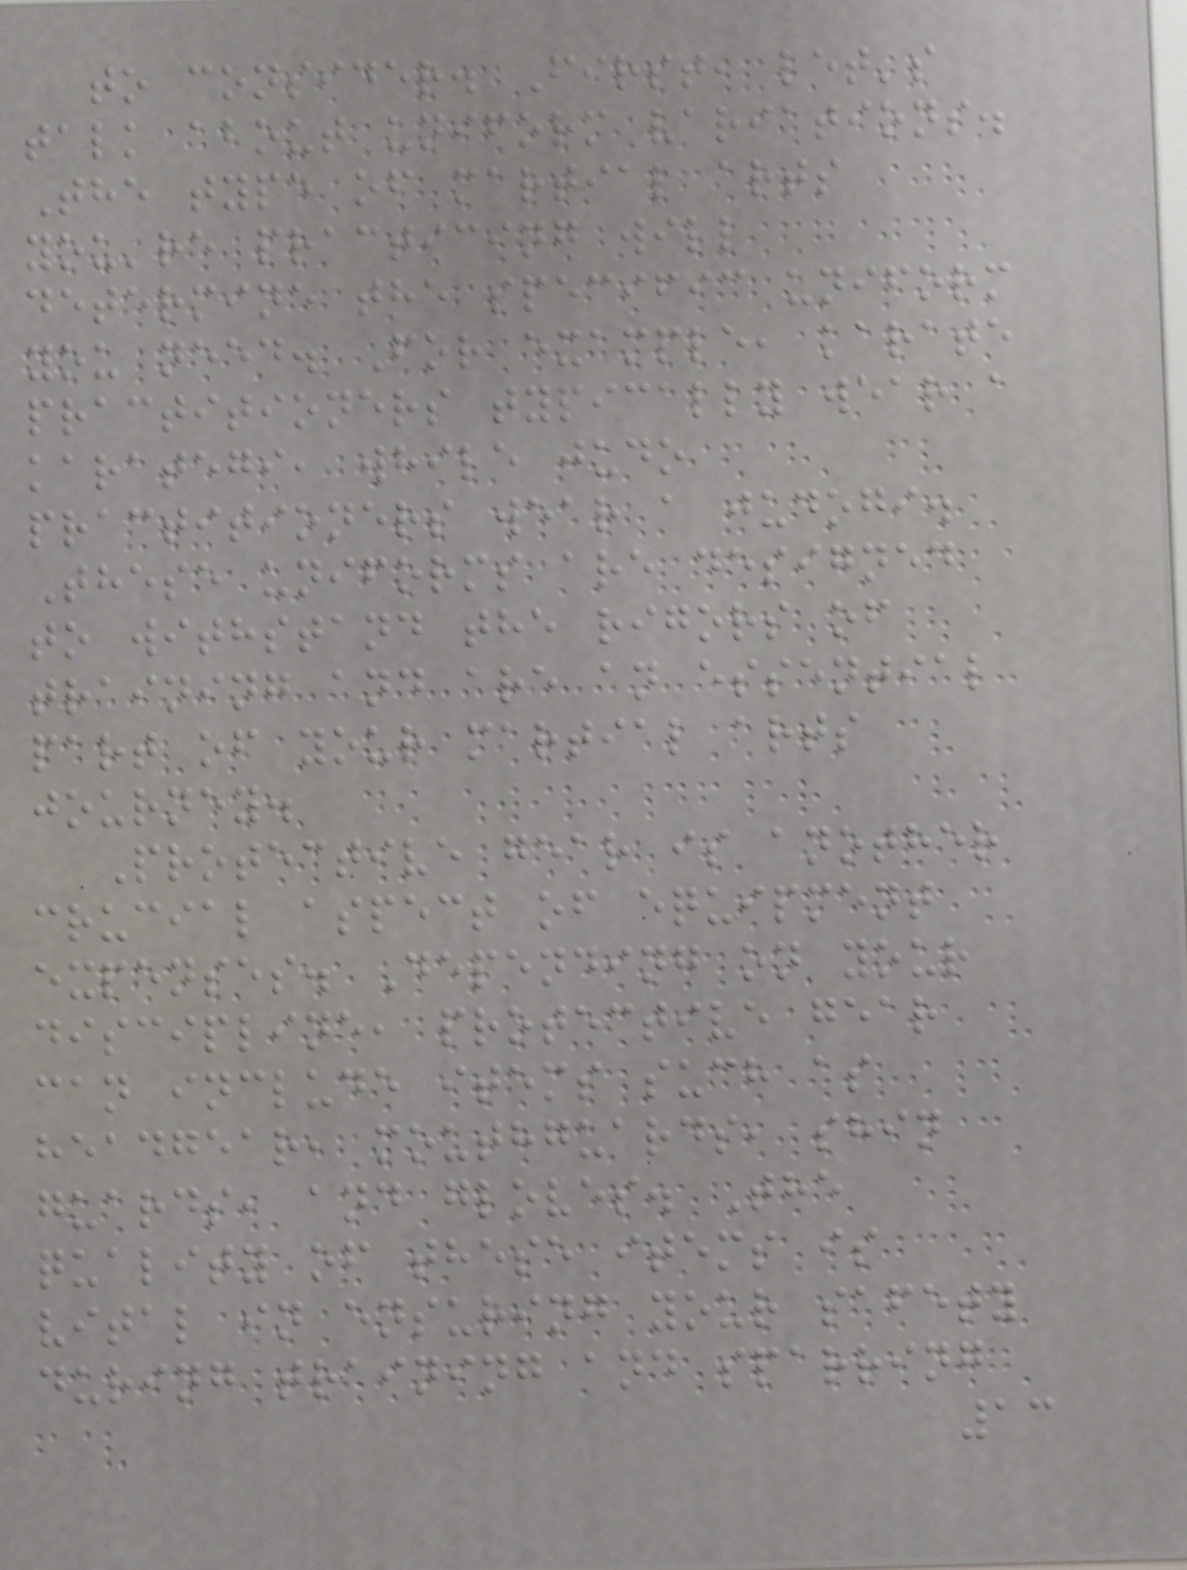to consider. First, let's
talk about uniform variations.
The type of martial arts
you're practicing will
determine the specific uniform
you need. For example, karate
practitioners typically wear a
karategi, while judo
practitioners wear a judogi.
These uniforms are designed
to withstand the rigors of
training and are an essential
part of your martial arts
journey.
Protective gear is another
crucial aspect of equipment
expenses. Depending on your
discipline, protective gear
can include items such as
headgear, mouthguards, shin
guards, and gloves. The
quality of these items is
vital in ensuring your safety
during training and sparring
13
